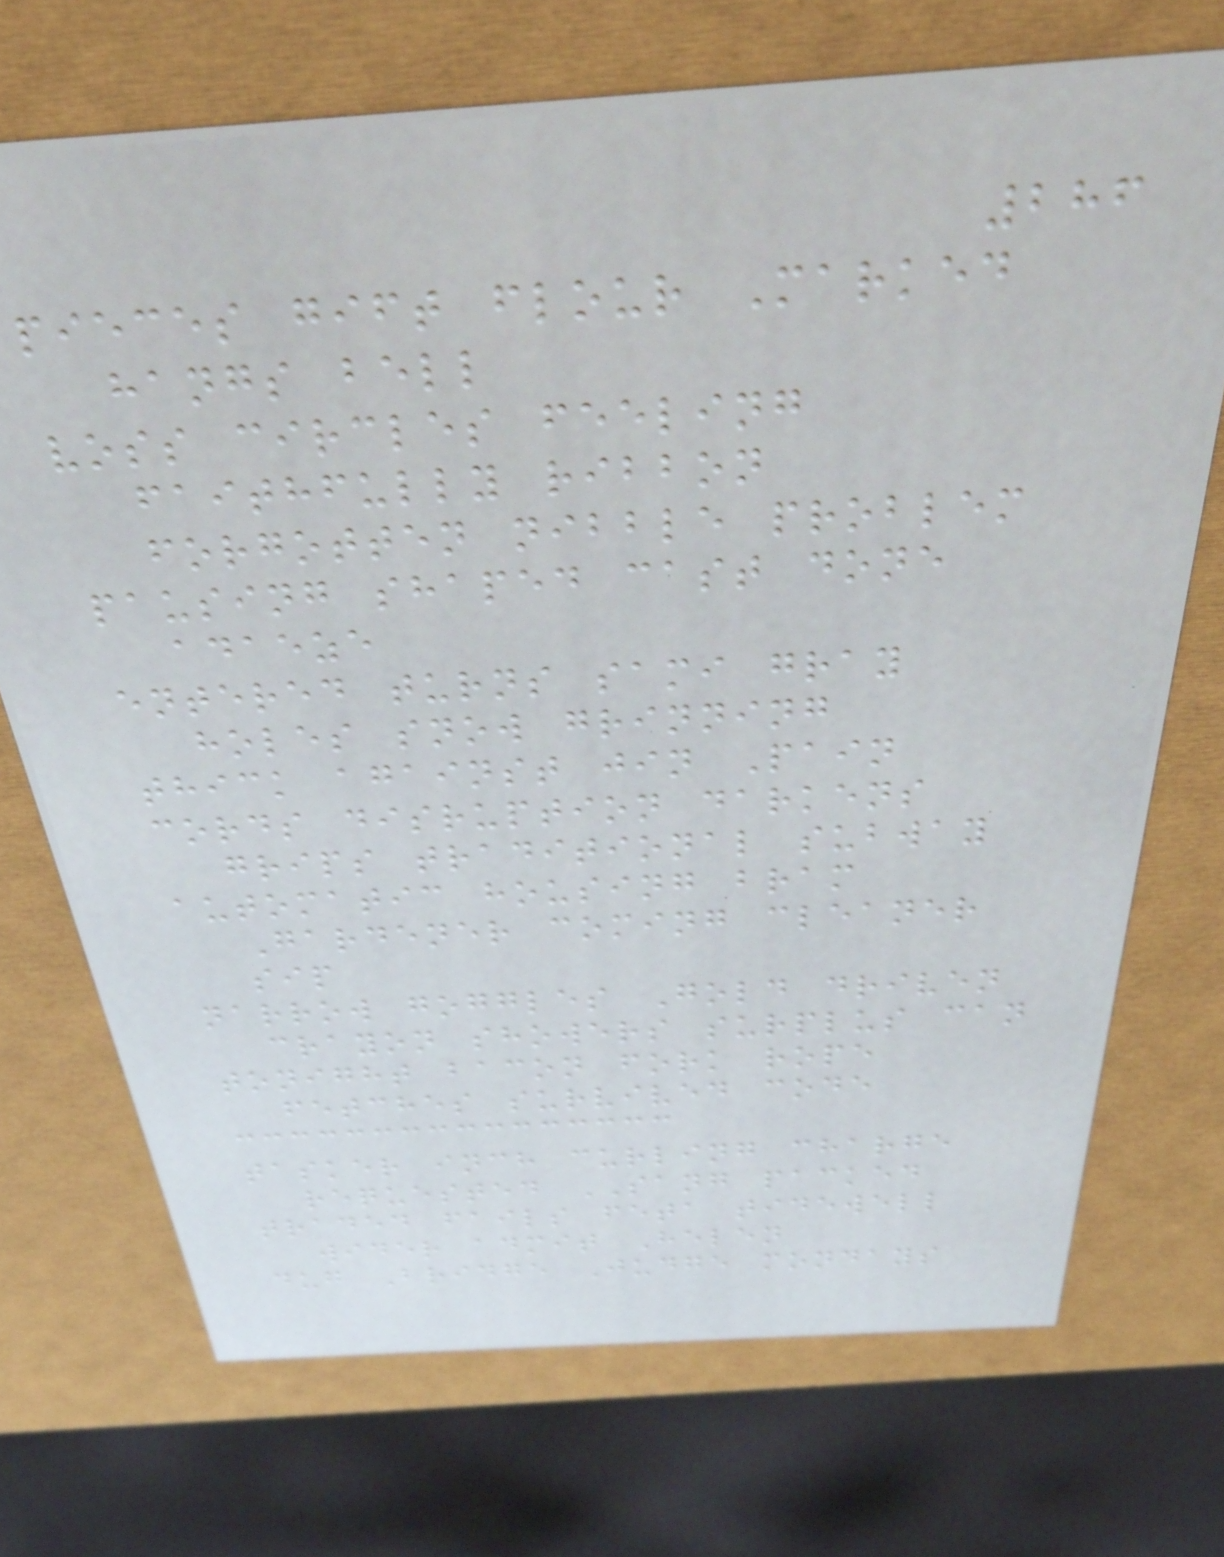286
pieces gift flour Marked
hangs bell
voss circles feeling
faithfully ribbon
forgotten nibble problem
pausing shaped cast done
adaeze
entered turns sami gray
holes snow grinning
thick against jin Pain
cords disruption darkens
grips traditional subway
automatic housing bram
Gardener coming cleaner
sip
narrow goggles Gold driven
crayon showers surplus can
tonight bacon fork rope
fetches survived code
tasker inch curling charge
requested SANG packed
traded fails feta tidewell
wider admit Helen
dug Bridge Judge mondays
